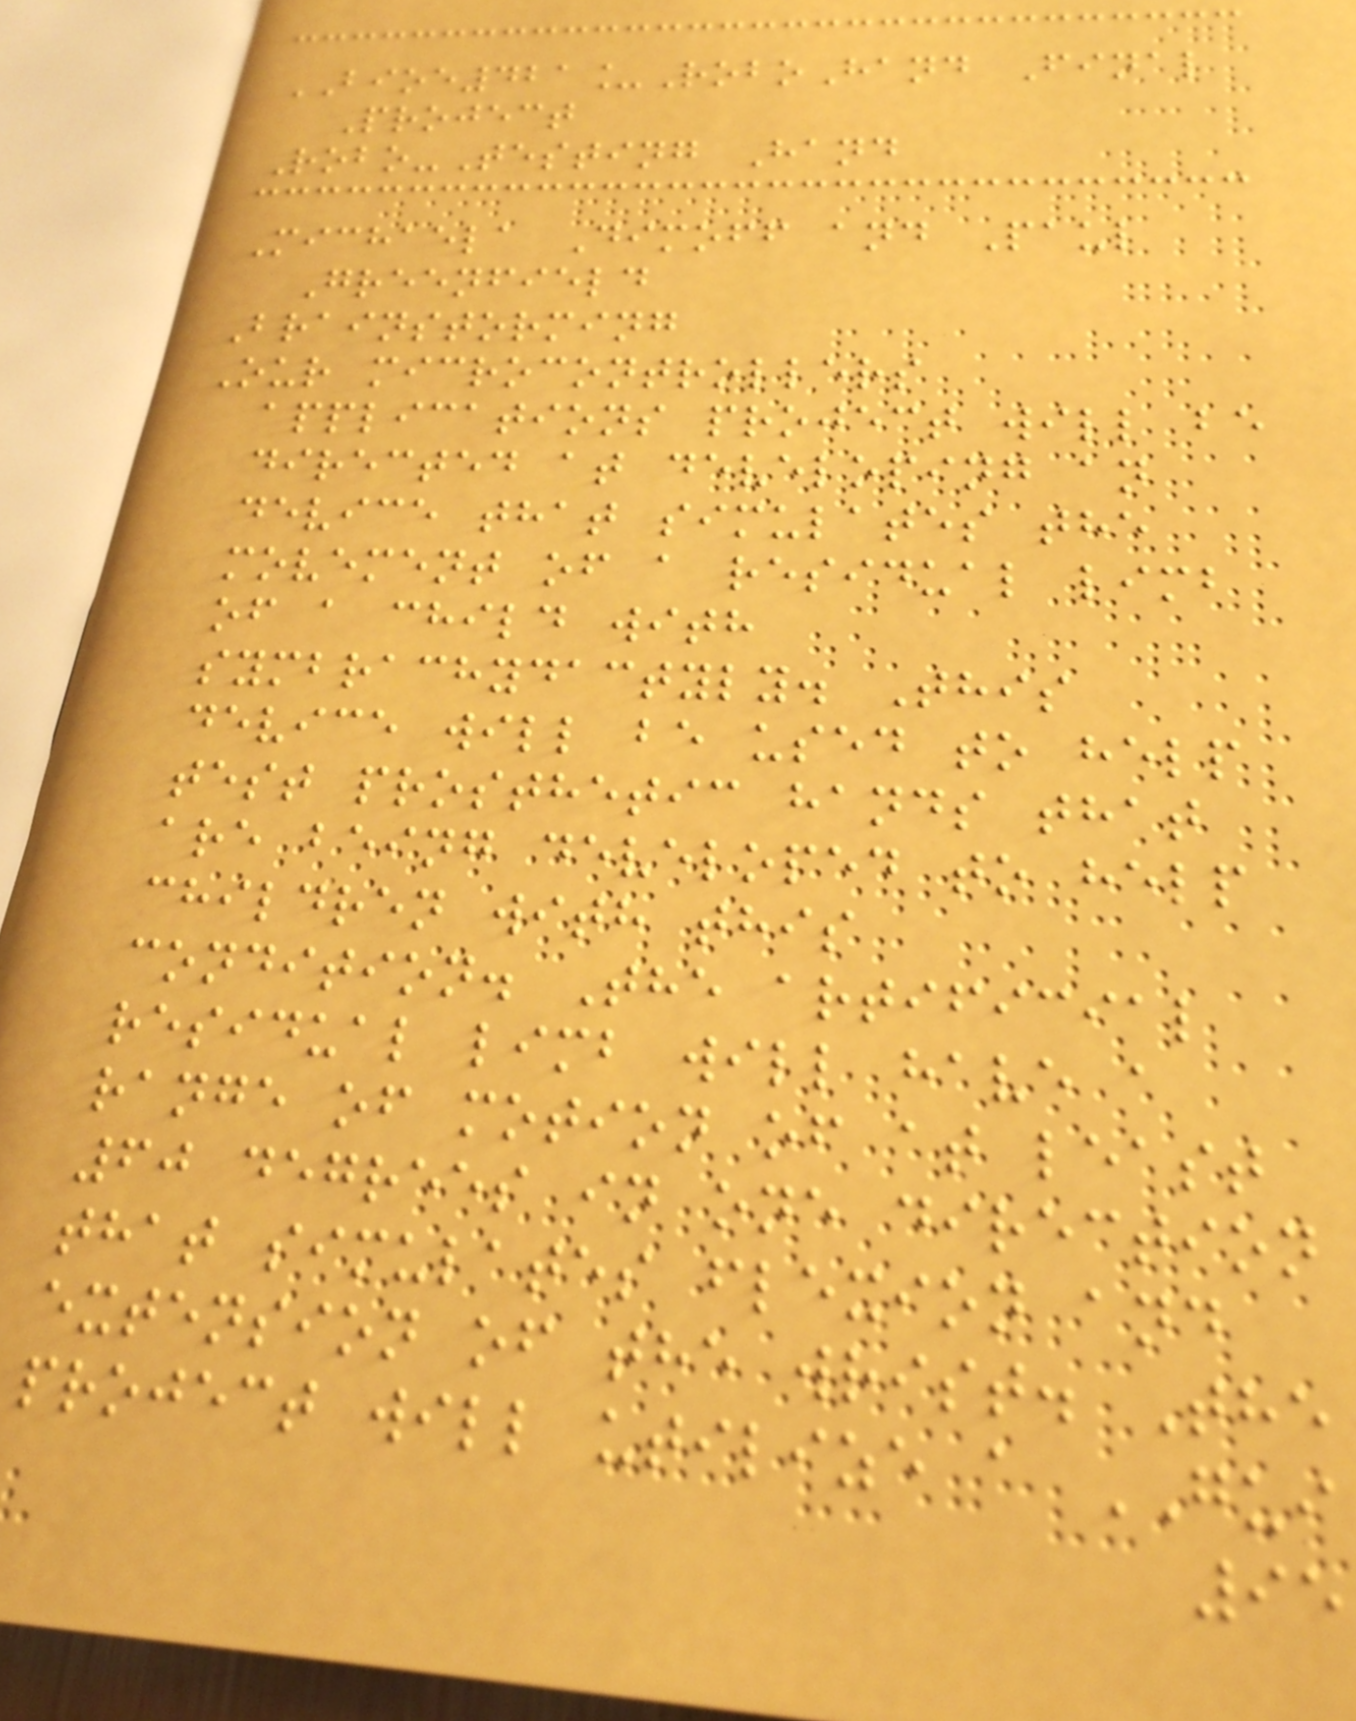BIOE421_RoboHand Final
Project
Robo-Testing Hand
Michaela Dimoff and Paul
Greenfield
Brainstorming
Our microcontrollers
applications project will be
directed at developing an
device that simulates the
movement of a residual limb
of a child with
symbrachydactyly. This
device will be used to help
test prosthetic hands that
are being developed to help
children with this
condition. The artificial
residual limb will have a
range of motion of at least
60 degrees in one direction
that simulates flexion and
extension of the wrist. The
project will utilize a GUI
95
